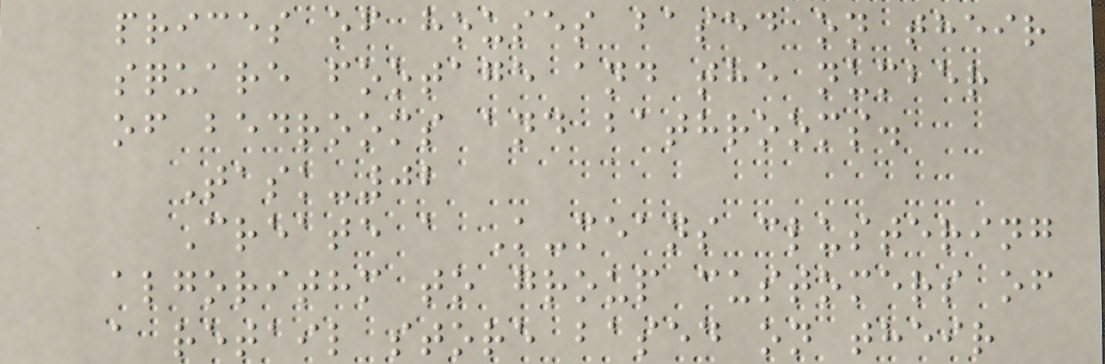prices of houses based on their
square footage and the number
of bedrooms and bathrooms.
Task-02
Create a K-means clustering
algorithm to group customers of
a retail store based on their
